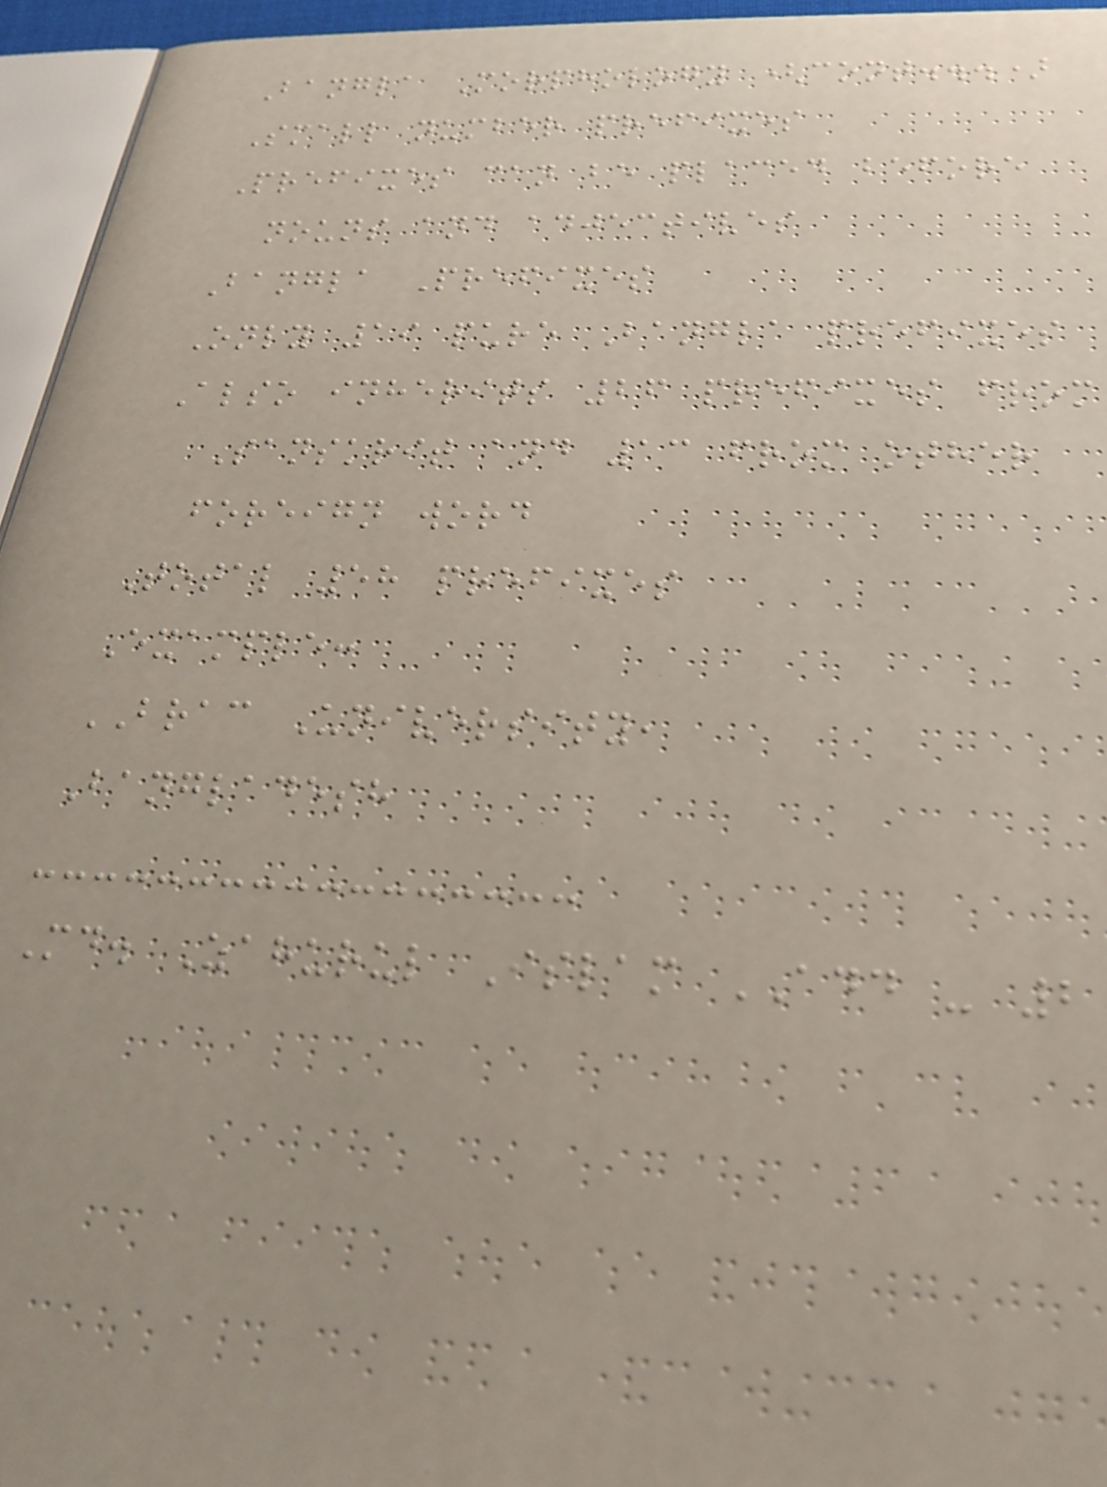Bangla Morphology (cont...)
Small number prefixes
Prefixes can be placed before
nouns and adjectives
Bangla Prefixes
Only 19 pure Bangla prefixes
Also inherits 26 prefixes from
Sanskrit and 13 from other
foreign word
Total 58 prefixes
Example:
BRAC University,
Bangladesh
Md. Zahurul Islam ADD - 2
